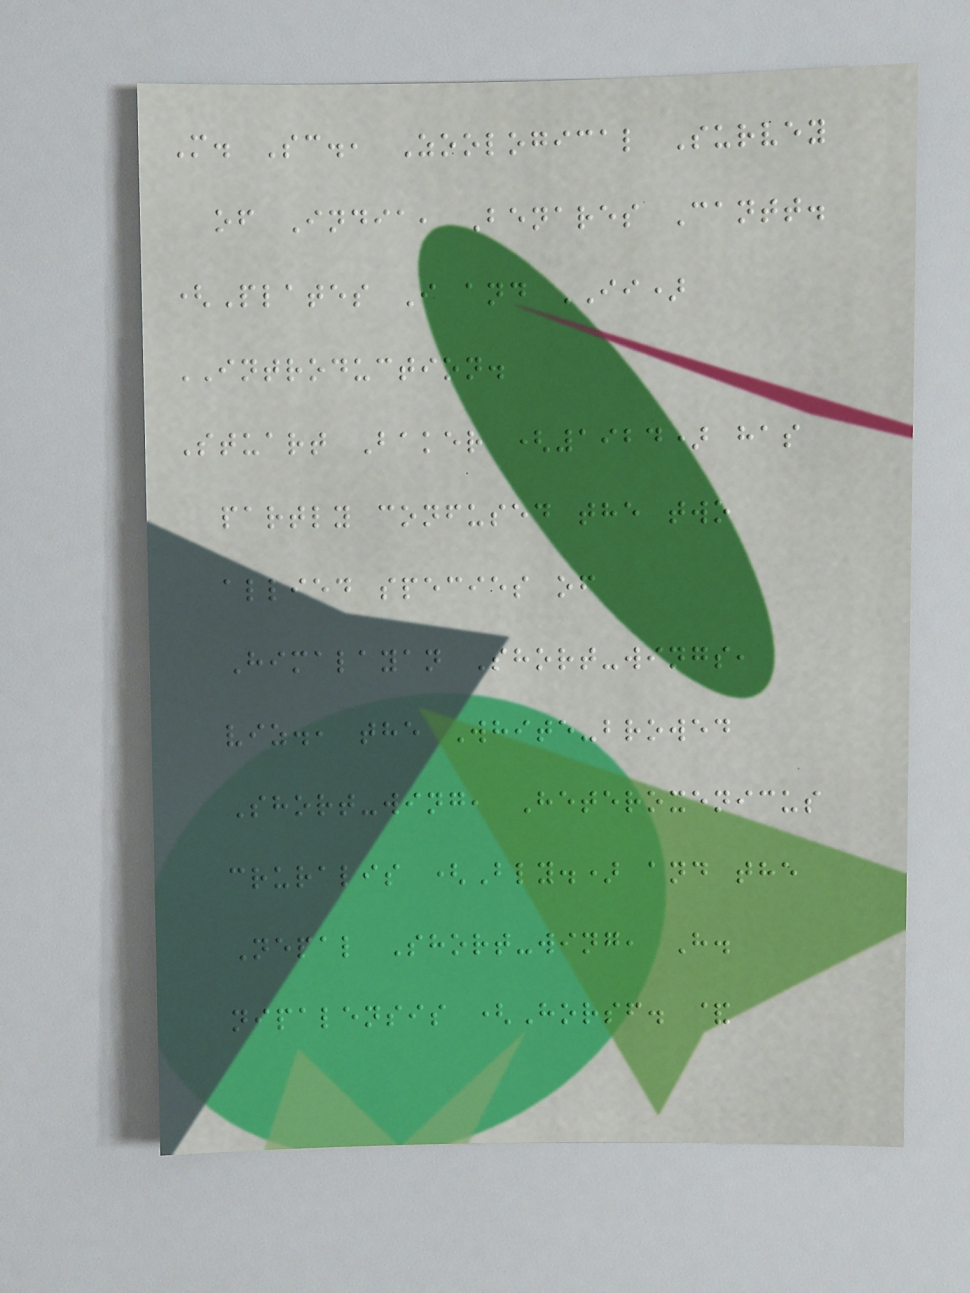M. Sc., Zoological Survey
of India, Benares Cantt.
(Plates I and II)
INTRODUCTION.
Stuart Baker (1924) has
partly confused the two
allied species of
Himalayan Short-wings,
viz., the White-browed
Short-wing, Heteroxenicus
cruralis (Bly.) and the
Nepal Short-wing, H.
nipalensis (Horsf. &
